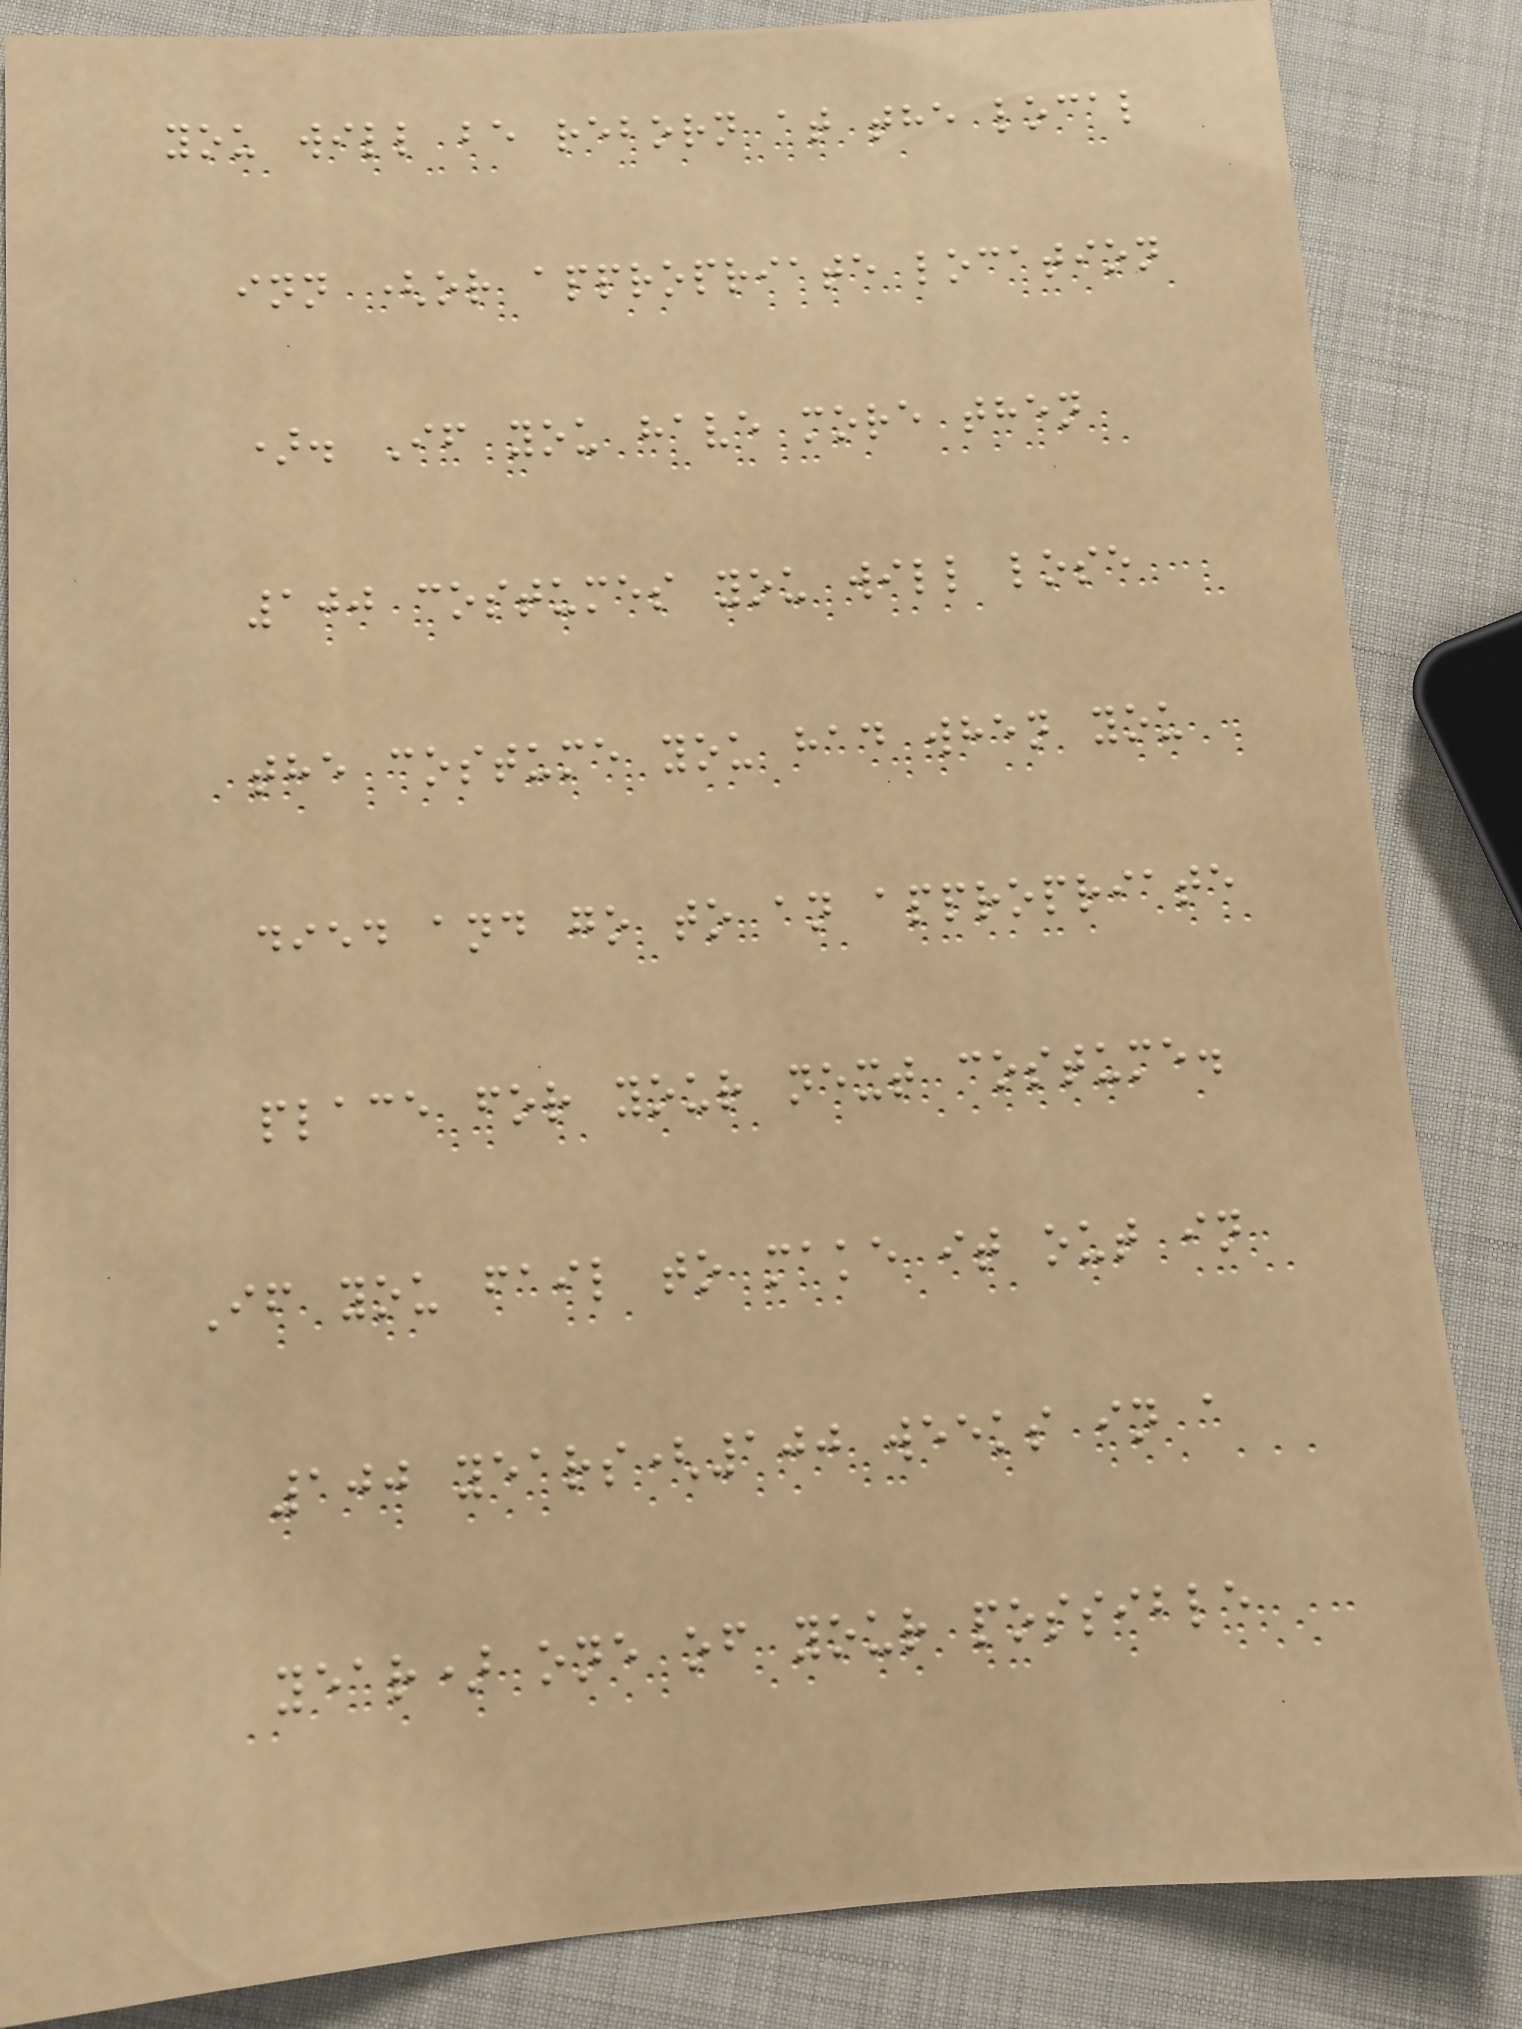you will be reborn at the local
inn (or appropriate location
). If you have more then
100 costumes you will lose
the costume you had when you
died and go to an appropriate
place for your next costume.
If you fail to make it out in
100 years(100 weeks in a
year) one of your possible
